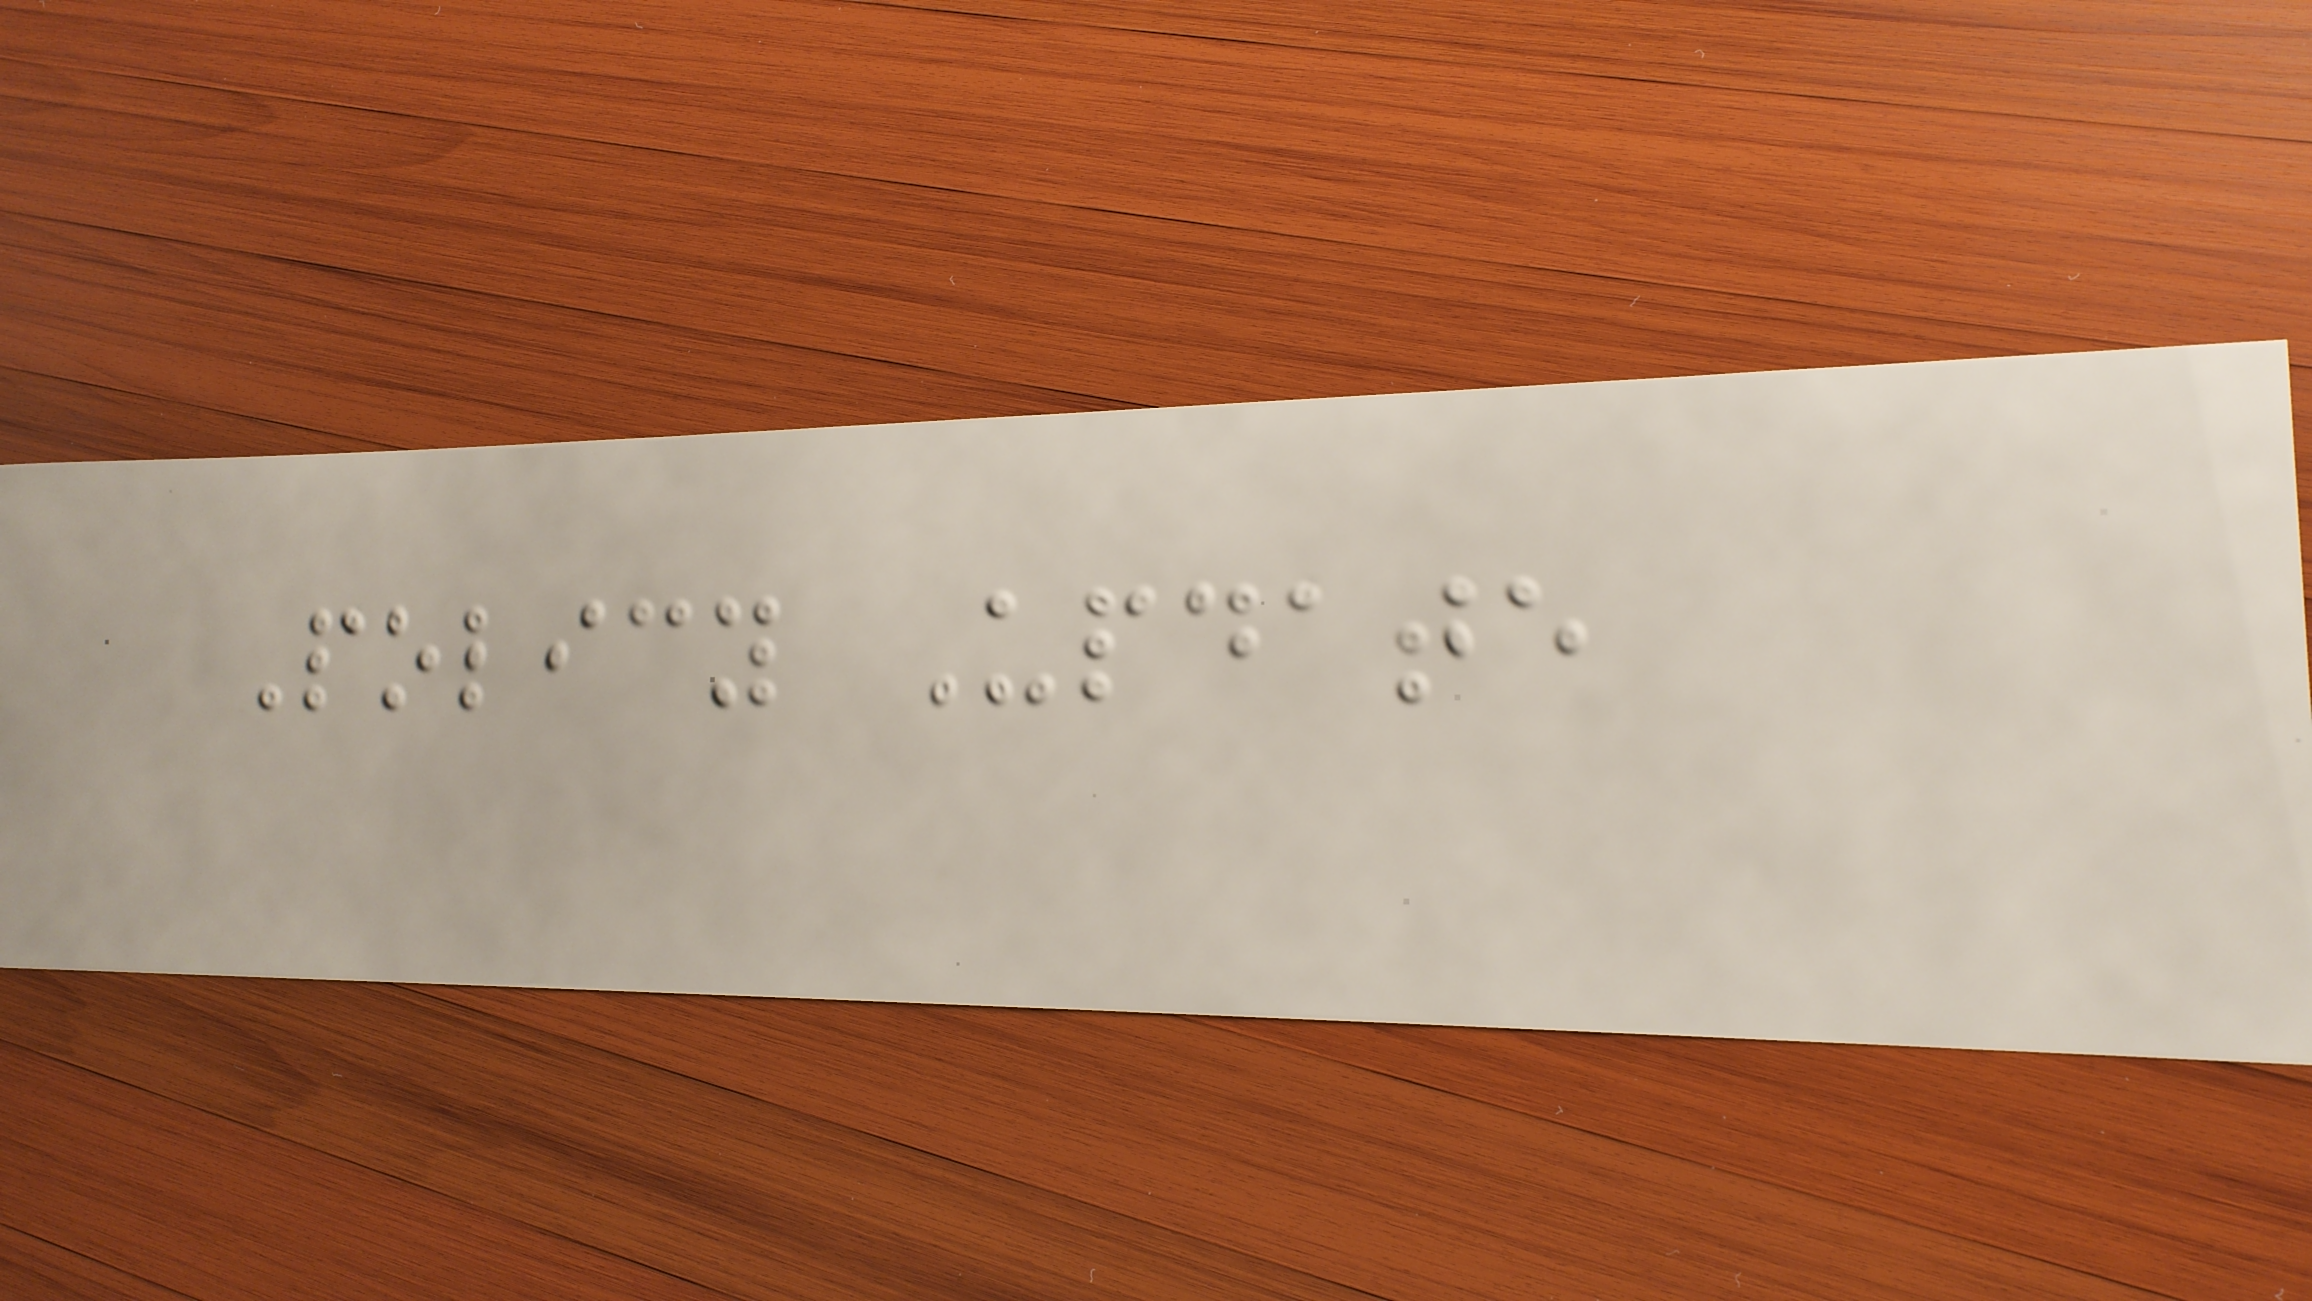Policy Update
